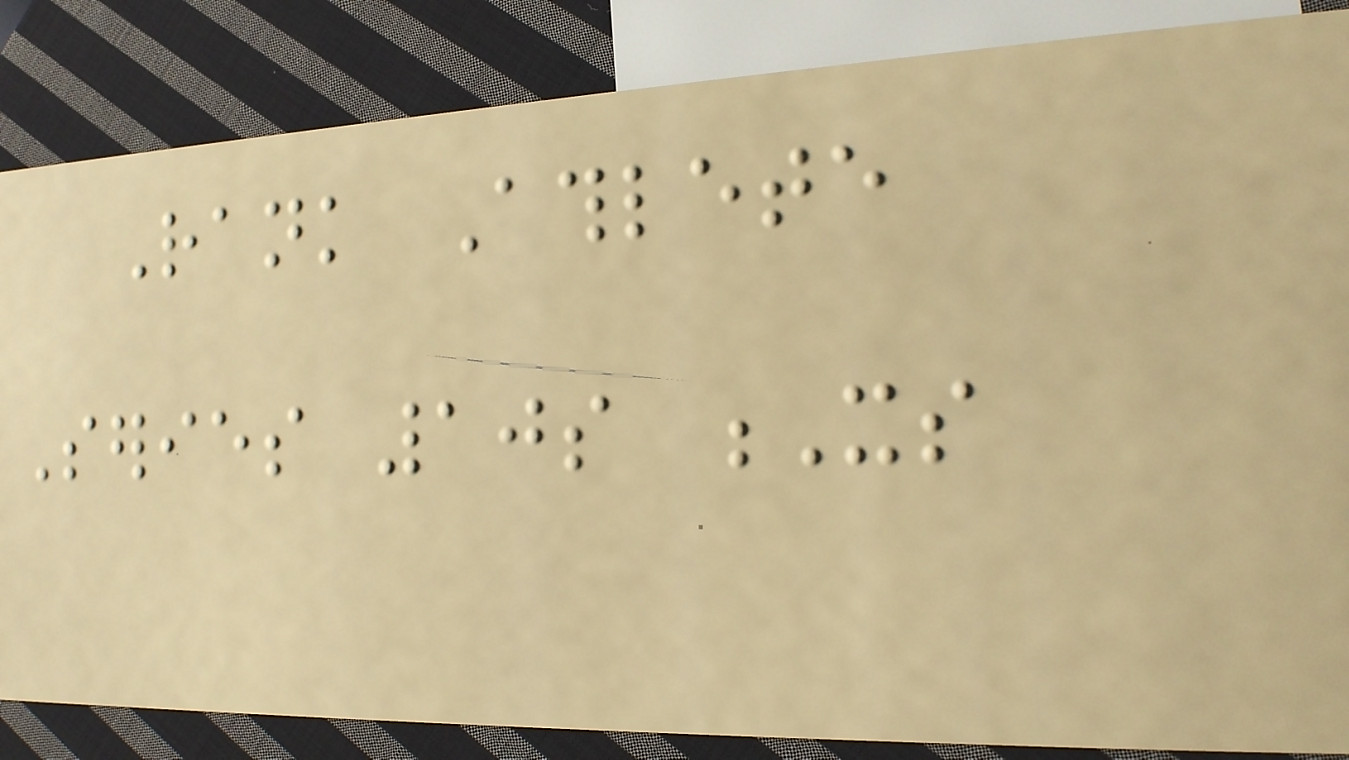Rank Athlete
Series 10s Xs
